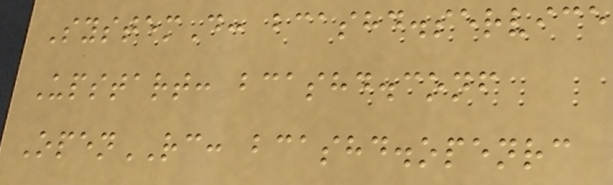SystemD: bcashd.service
Upstart: bcashd.conf
OpenRC: bcashd.openrc
